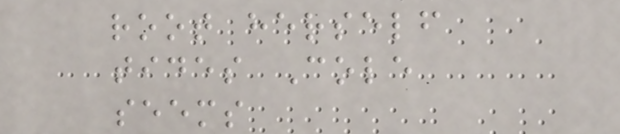root herself
tides Cole
seems
